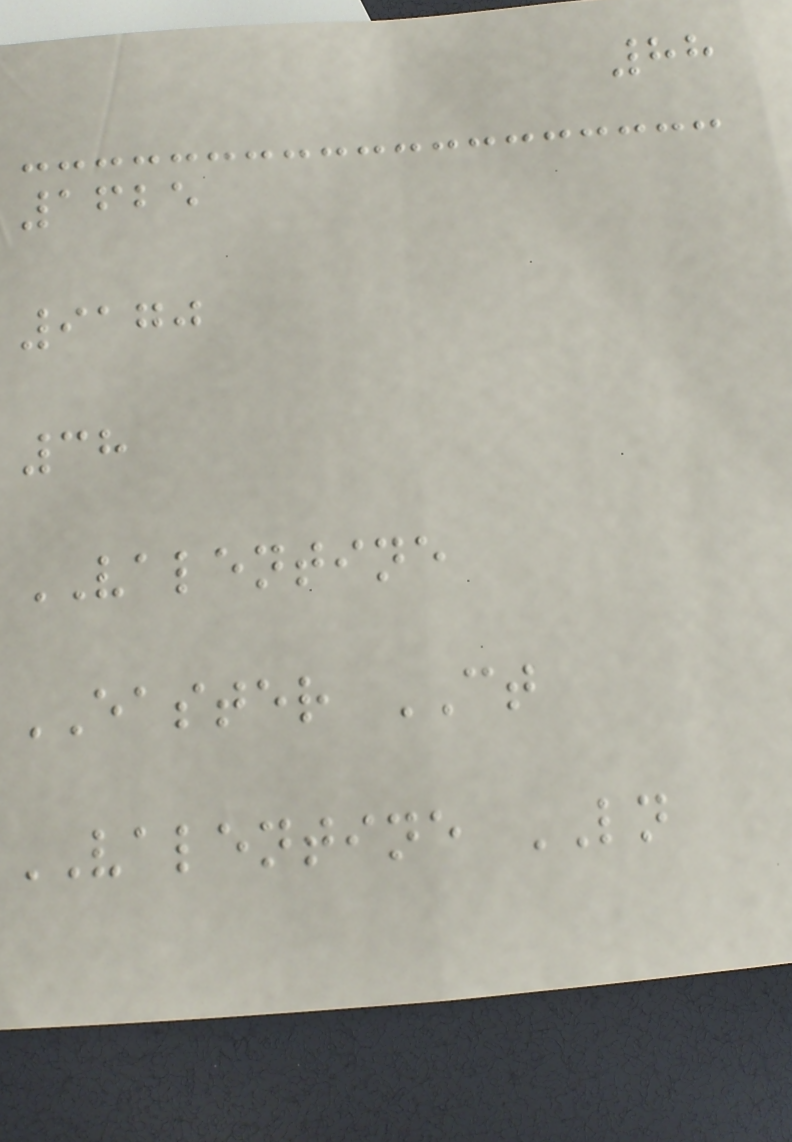88
1625
9170
38
VALENTINE
EASTER CT
VALENTINE LN
